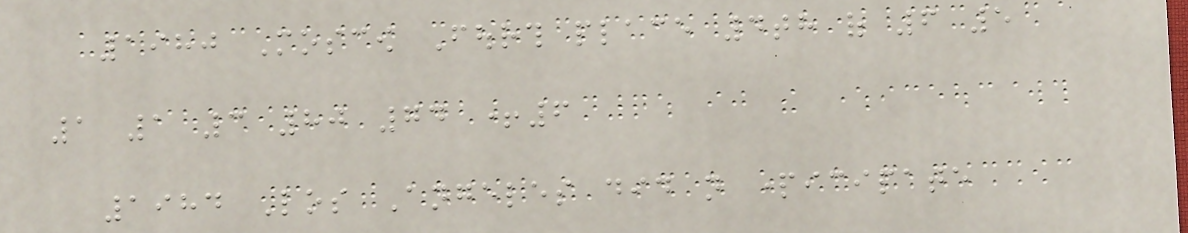1980 Moscow Fourth place 4th of 6 5
1 1 3 80 74 +6
1984 Los Angeles did not participate
